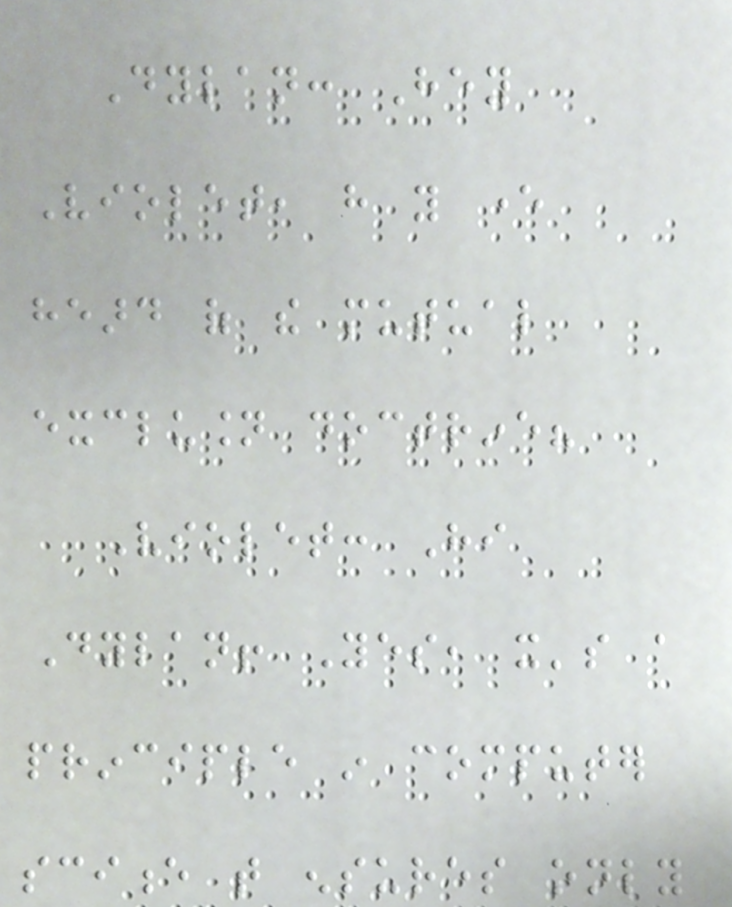Dylan: Hey
Violet, have you ever
heard of the mutual
exclusion doctrine?
Violet: Hi
Dylan! Yes, it's a
principle in computer
science that ensures only
